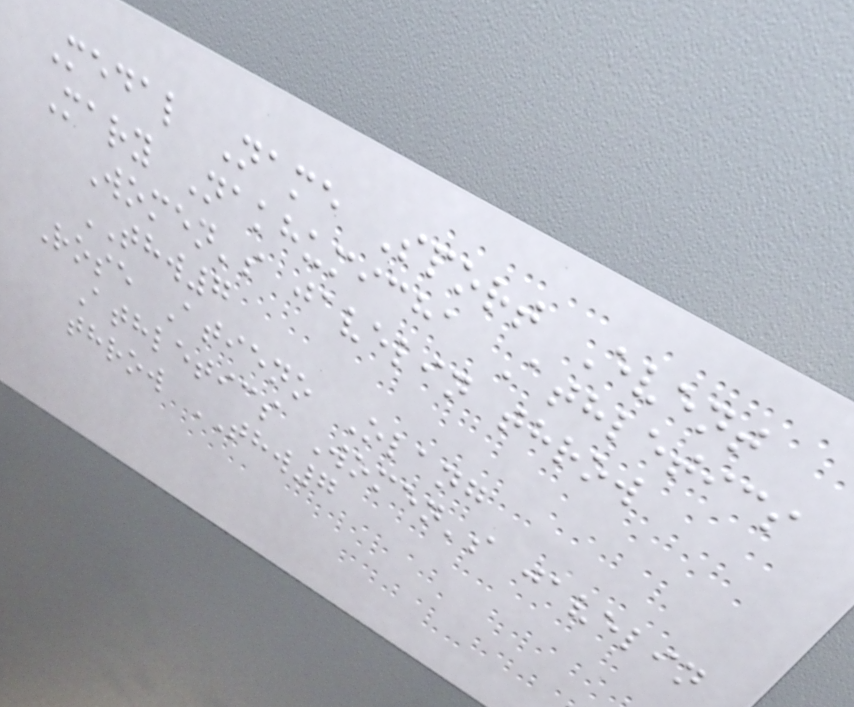Medal Name Sport Event
Mary Nakhumicha Athletics
Women's javelin throw
THW7
Rose Atieno Olang
Athletics Women's javelin
throw THW7
